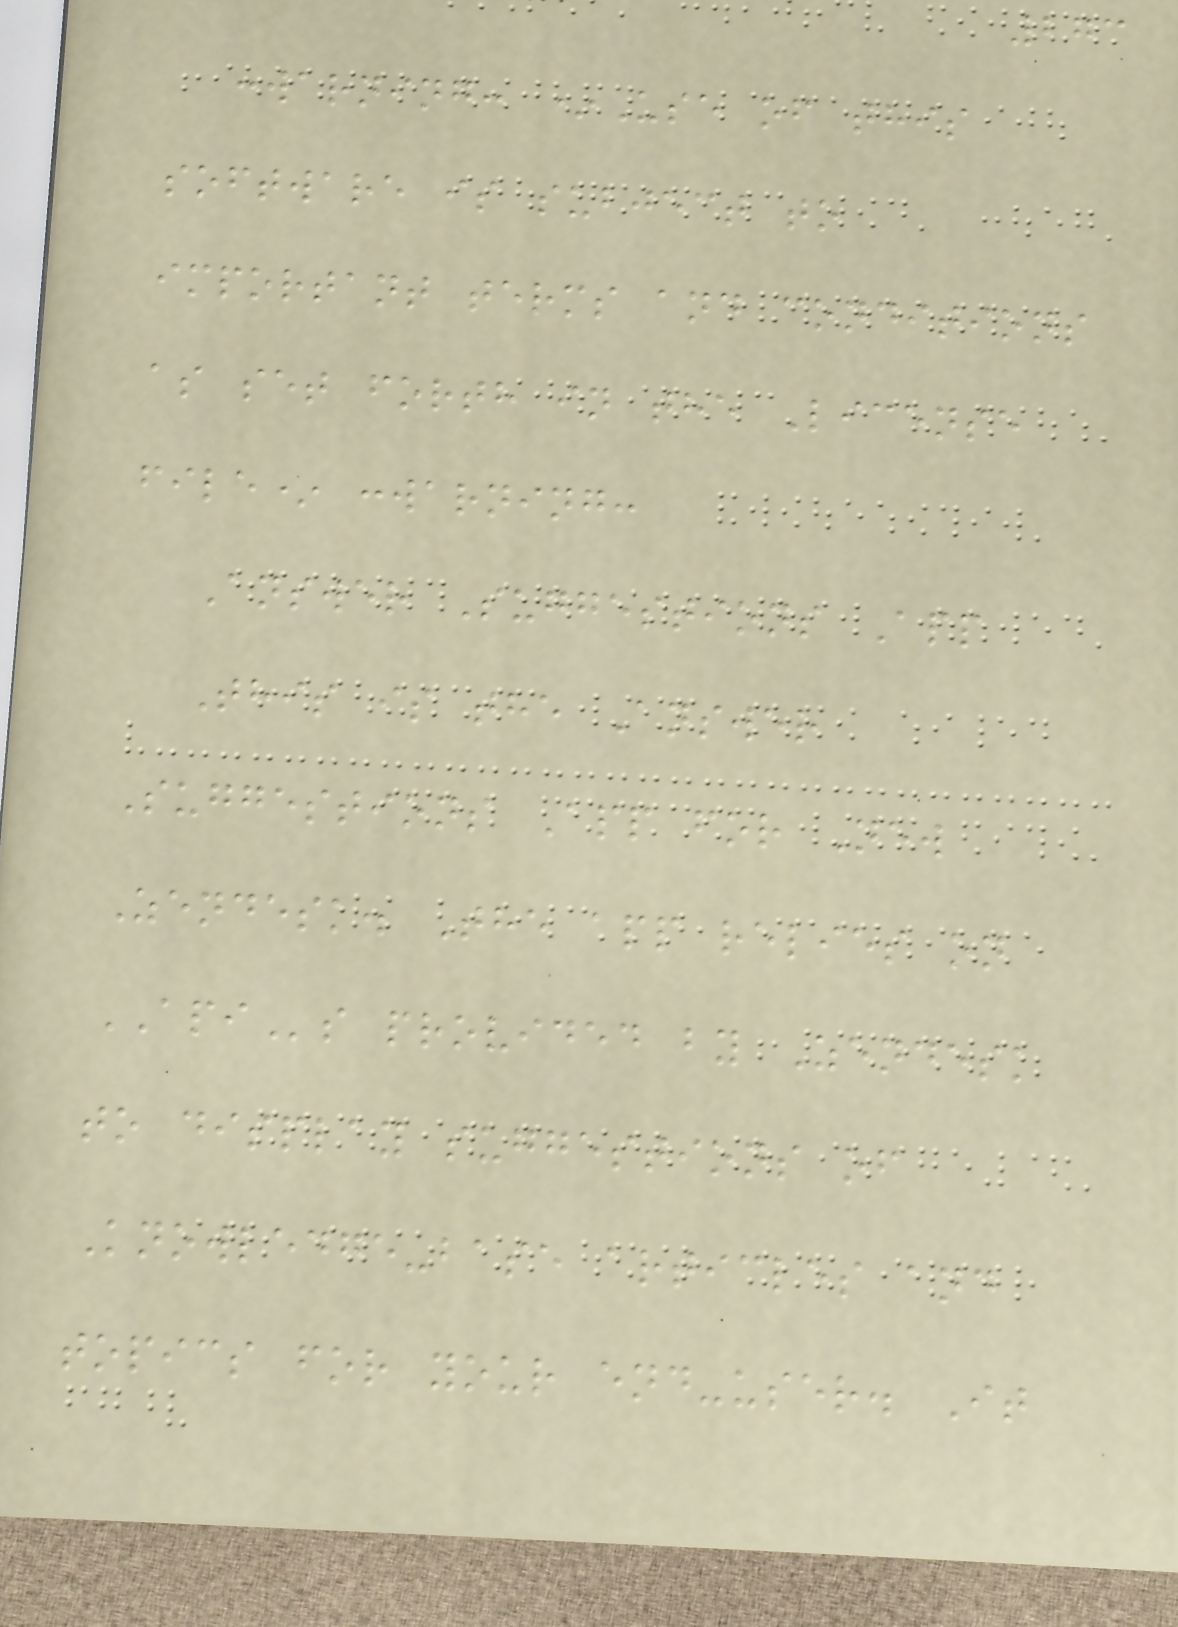273
:warning: *Use of this
software is subject to
important terms and conditions
as set forth in the License
file* :warning:
Answer Suggestions App
This is the Answer
Suggestions App for New
Zendesk. The app relies on
APIs provided by Zendesk
to display suggestions of
Knowledge-base articles and
topics for your end-user. It
